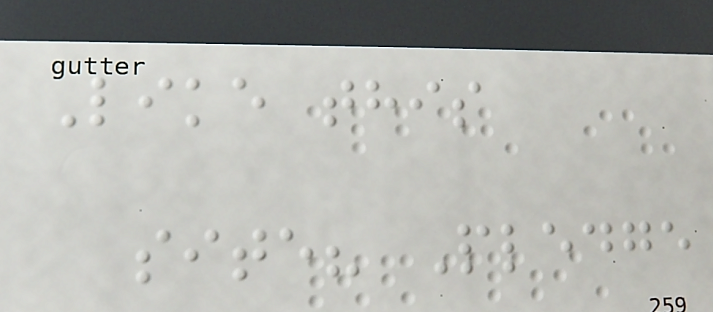Like this
site? Pledge
